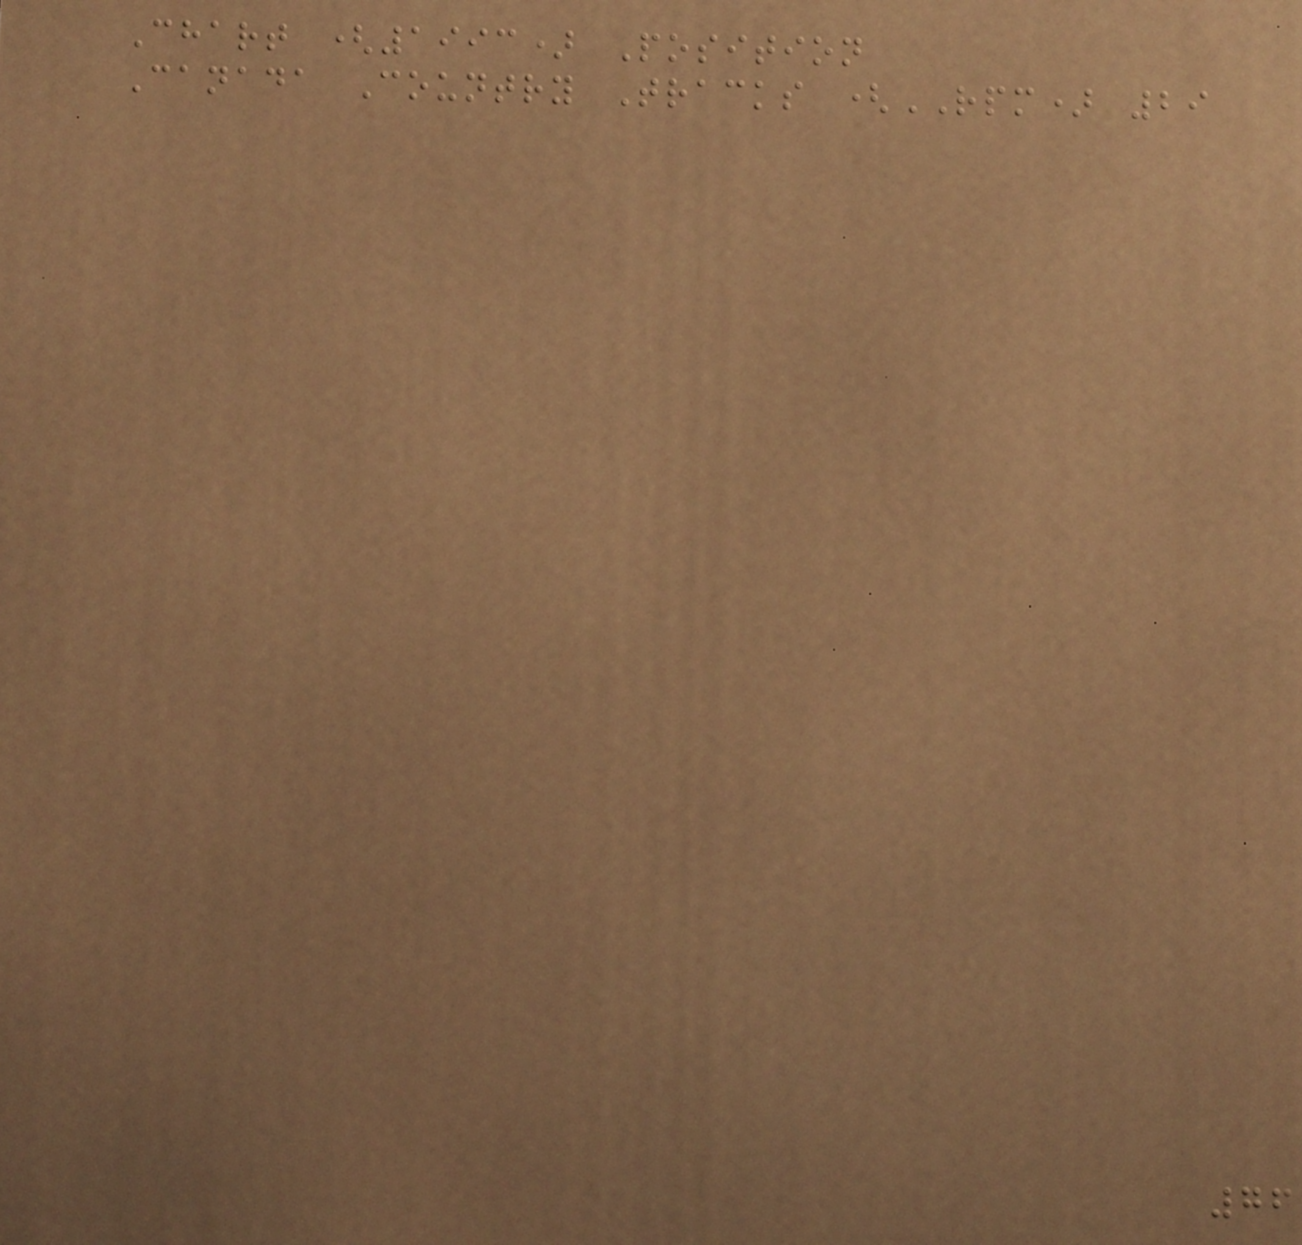Chart (1993) Position
Canada Country Tracks (RPM) 29
76
